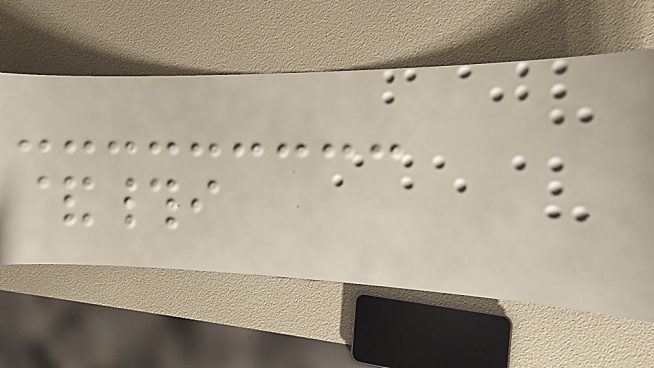&#i
